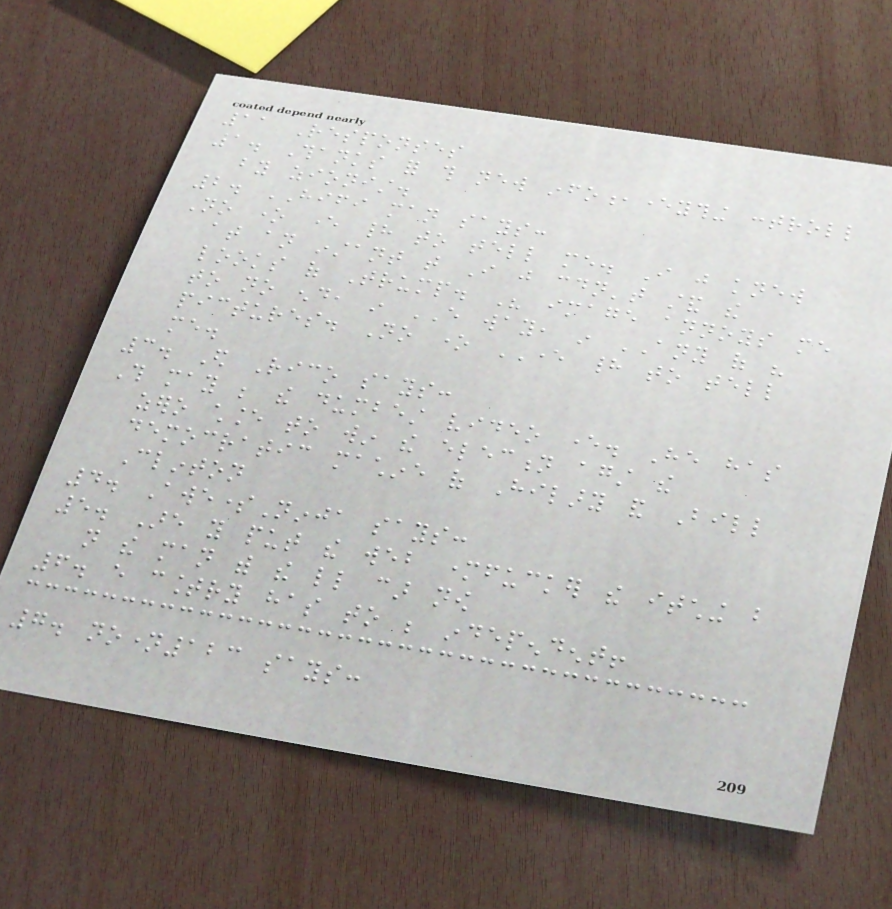11 Responses
1. Thanks for this new info,everything controll
by zionist.
2. HIFI man says:
No one ever had to tell me. I just knew
at an instant that I just couldn't stand the
looks of Trump. His image annoys me
to no end, in EVERY way, in ANY of his
pictures. No one EVER had to tell
me.
3. Ed Rico says:
This may be the dumbest video ever. He has
zero chance to win the election against the
democratic machine of Hilary and Bill
Clinton
4. AwesomeNinja says:
5. Are you put the web motherfucker the itching but
not the man with the little car now
6. every country has to be independent!
7. noname123 says:
